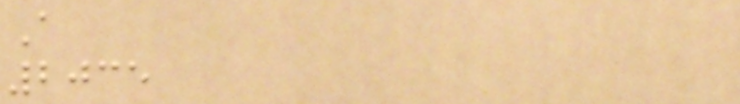A
2035
